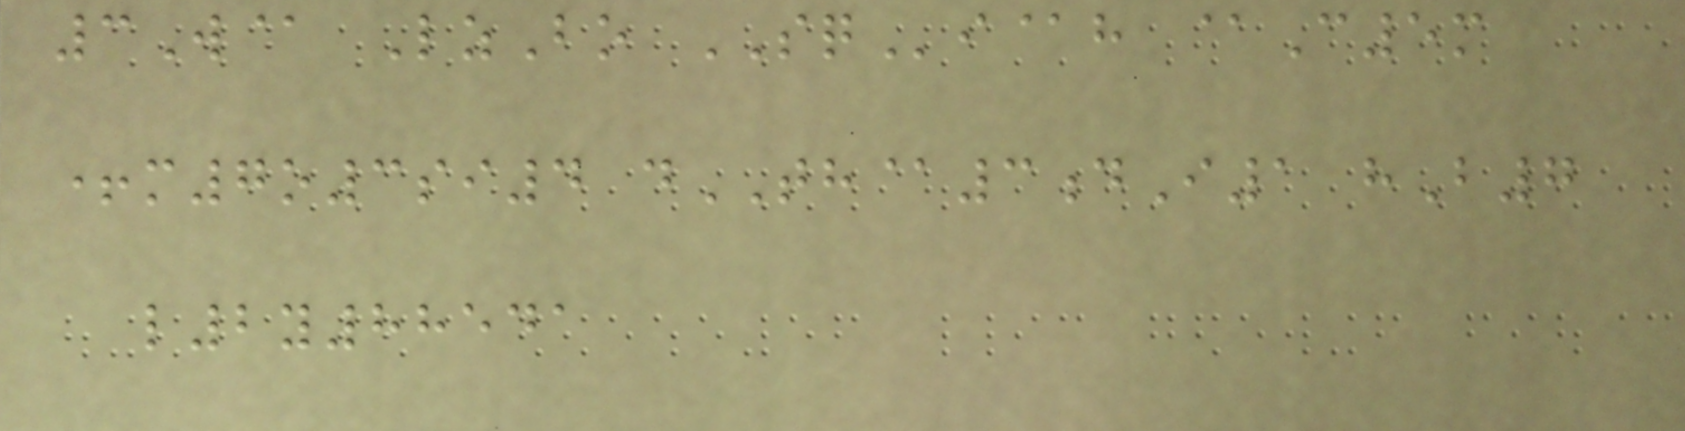3W@ LzBo SQi@h @C5m
+m7o3si4 dTH@3dI1 hB7
l2y88541
